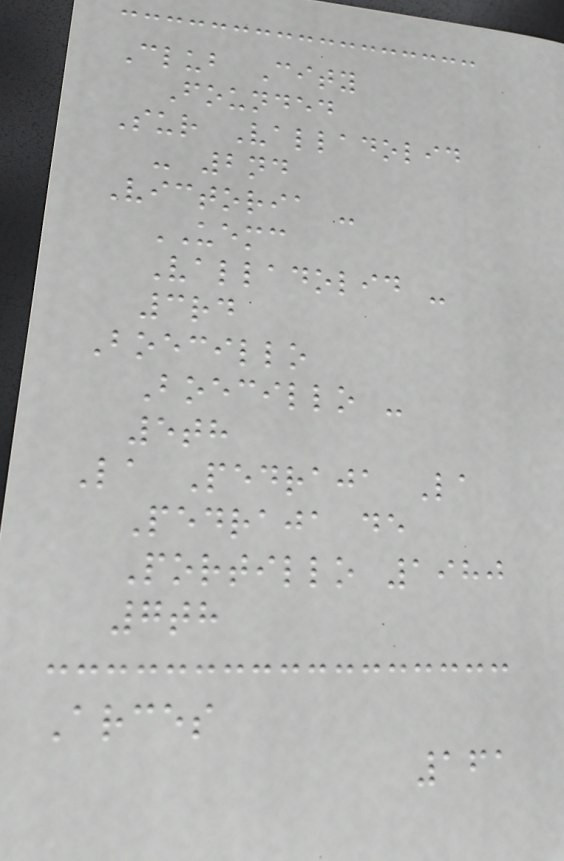Club City
Founded
Sur Valladolid
- 2nd
Victoria -
UEMC
Valladolid -
3rd
Boecillo
Boecillo -
5th
La Pedraja La
Pedraja de
Portillo 1980
7th
Arces
161
